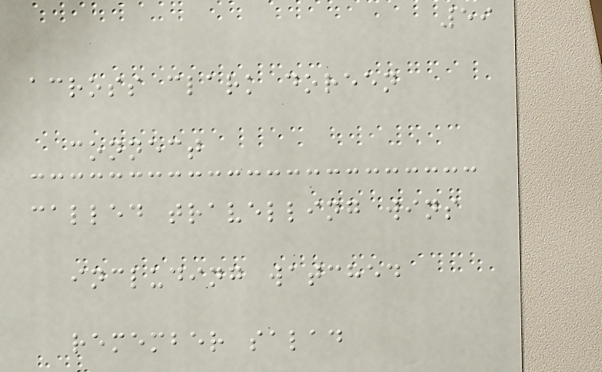59
across clark doreen
connect
called travelling wins
including watched
remember salad
